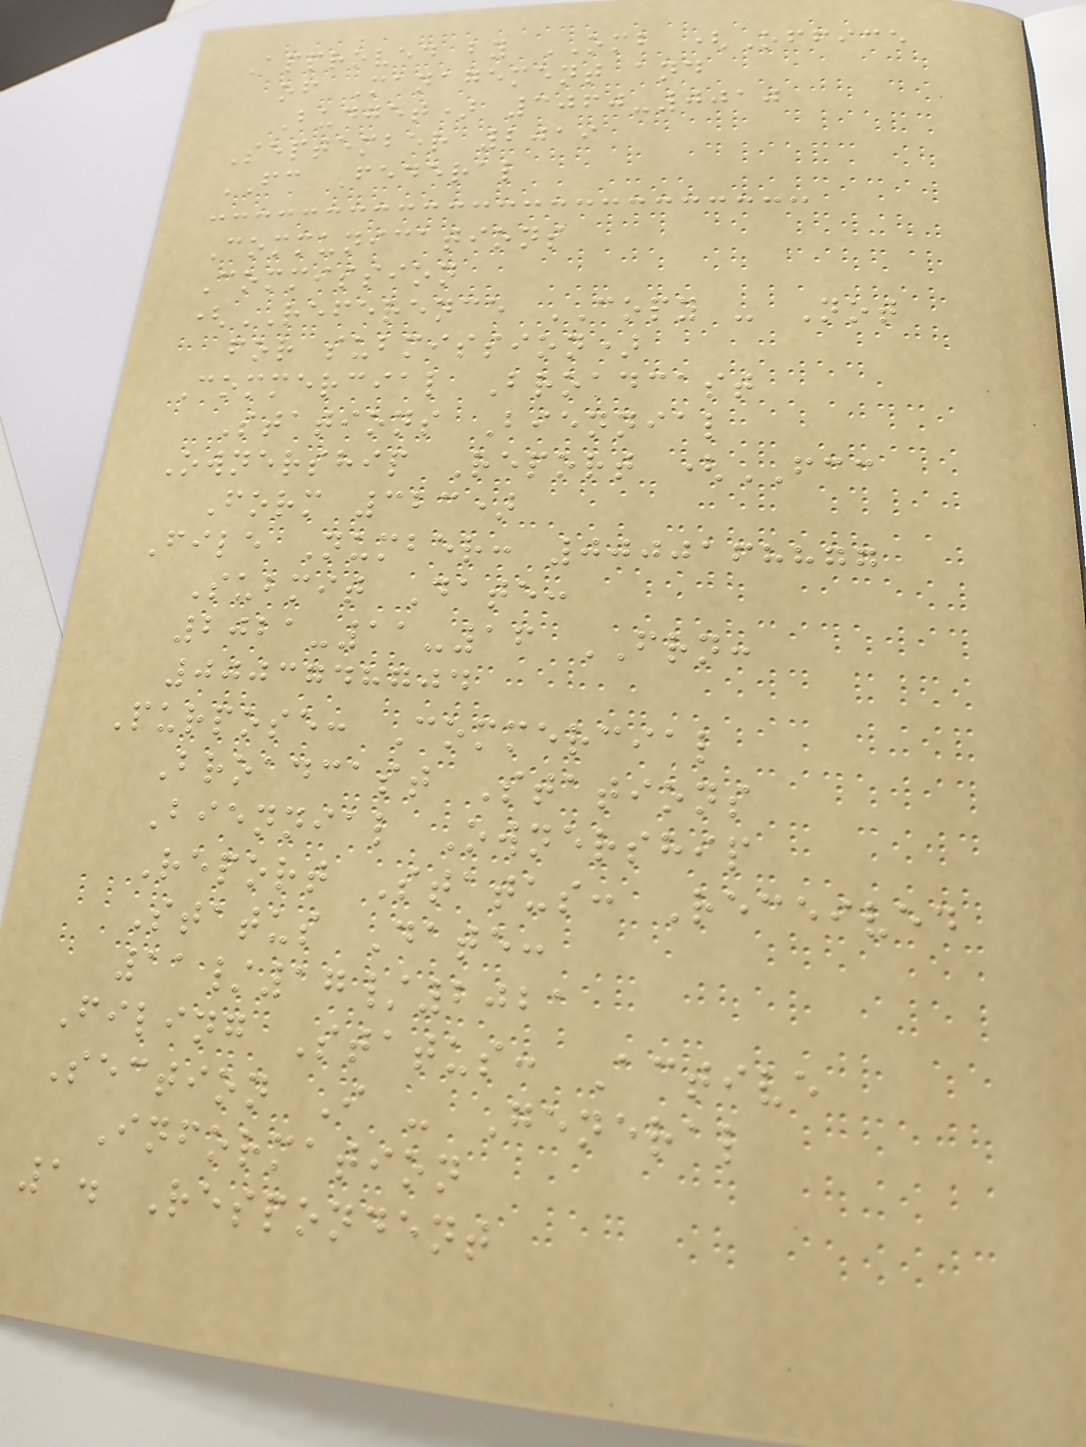Approved by OMB (Office
of Management and
Budget) 3060-0010
September 2019
FC Federal
Communications
Commission
(REFERENCE COPY - Not
for submission)
Commercial Broadcast
Stations Biennial
Ownership Report (FCC
Form 323)
File Number: 0000168877
Submit Date:
2021-11-16 FRN:
0003748704
Purpose: Commercial
Broadcast Stations
Biennial Ownership
Report Status: Received
Status Date:
11/17/2021
Filing Status: Active
Section I - General
Information
1. Respondent
